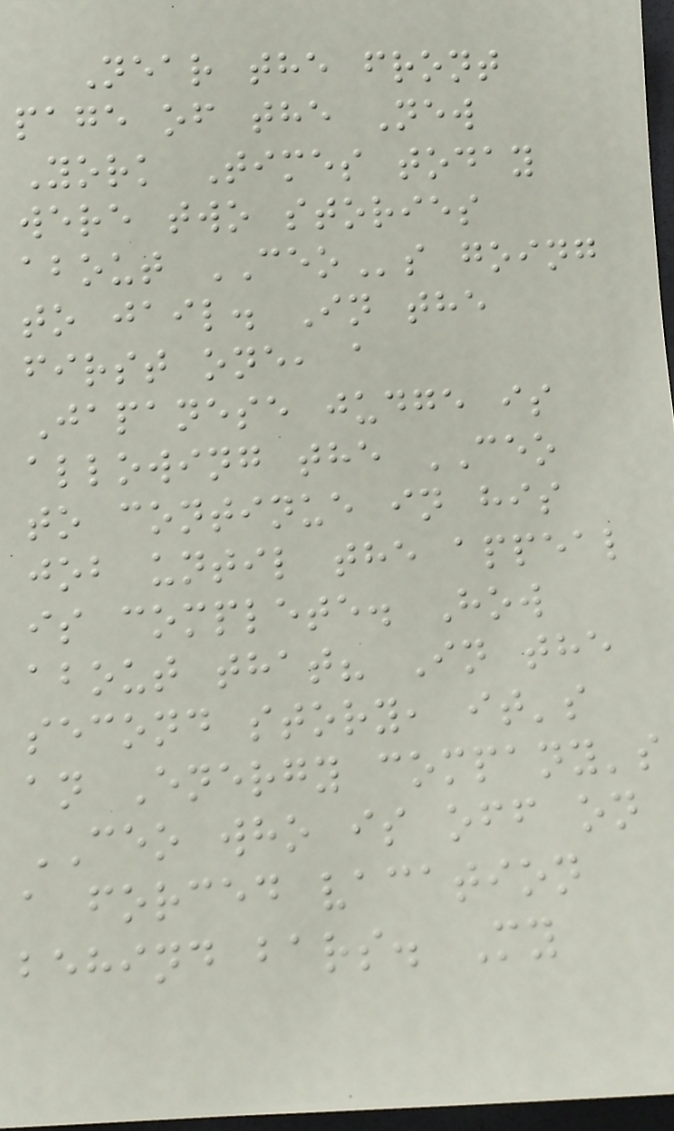Near the front
page of the New
York Times today
were two stories
about CEOs going
to jail. In the
first one, a
Japanese judge is
allowing the CEO
to continue in his
job until the appeal
is complete. How
about that? In the
second story, it's
an Energy company's
CEO who is off on
a forced vacation
behind bars. My
